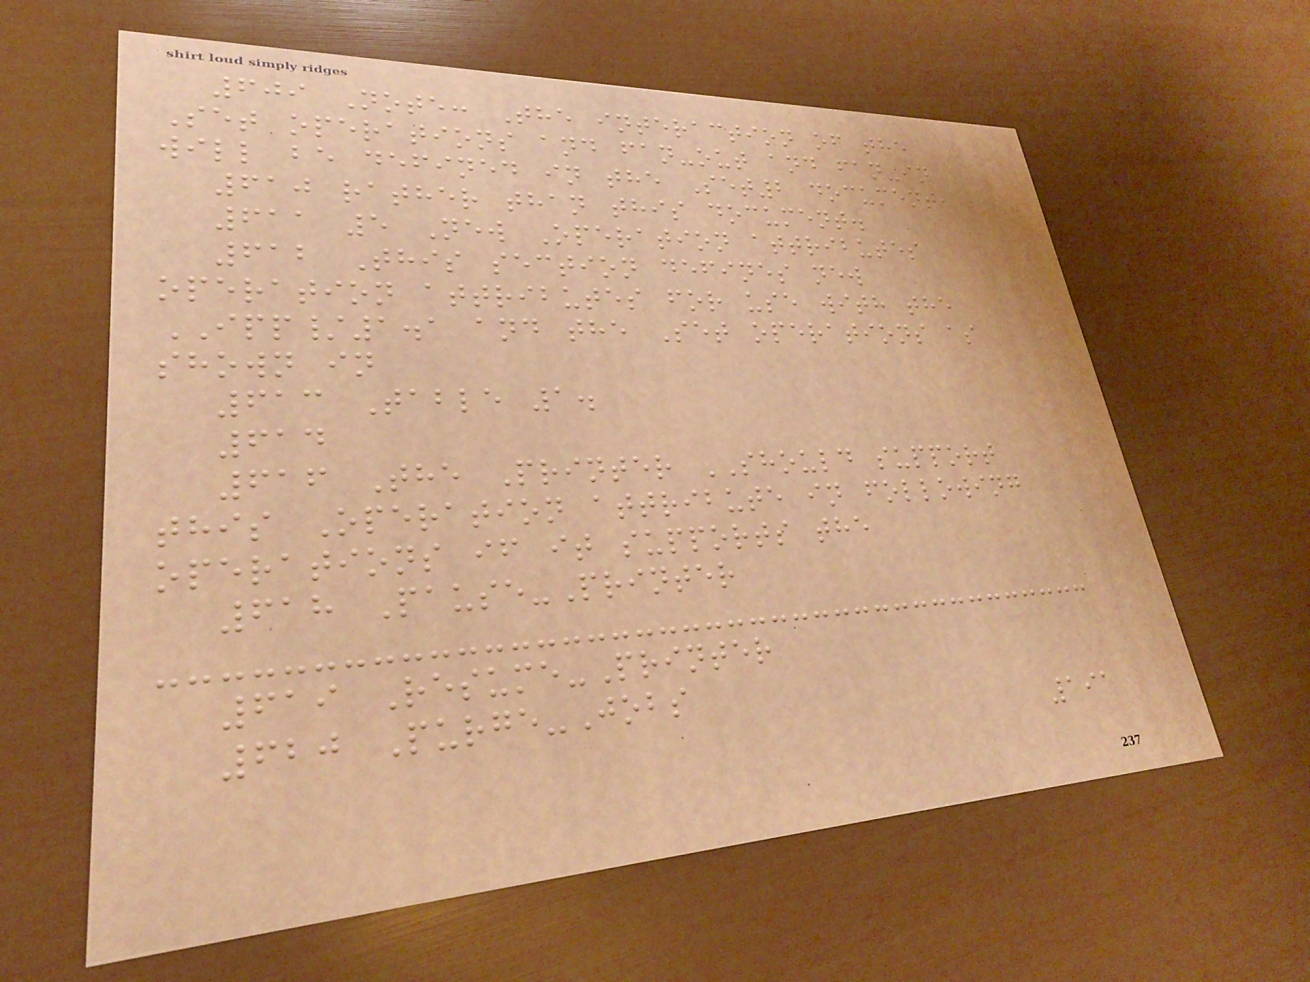609 Note: The interaction of the
Set operations and fan-out and fan-in
will be defined in the Set2 document,
610 rather than this document.
611 5 New Operation attributes
612 This section defines new
operation attributes for use with the
IPP/1.1 and the Set operations as
shown in
613 Table 1.
614
616 The Printer SHOULD support
this Operation attribute in following
operations if it supports the
618 Pause-Printer
619 Resume-Printer
620 Purge-Jobs
191
